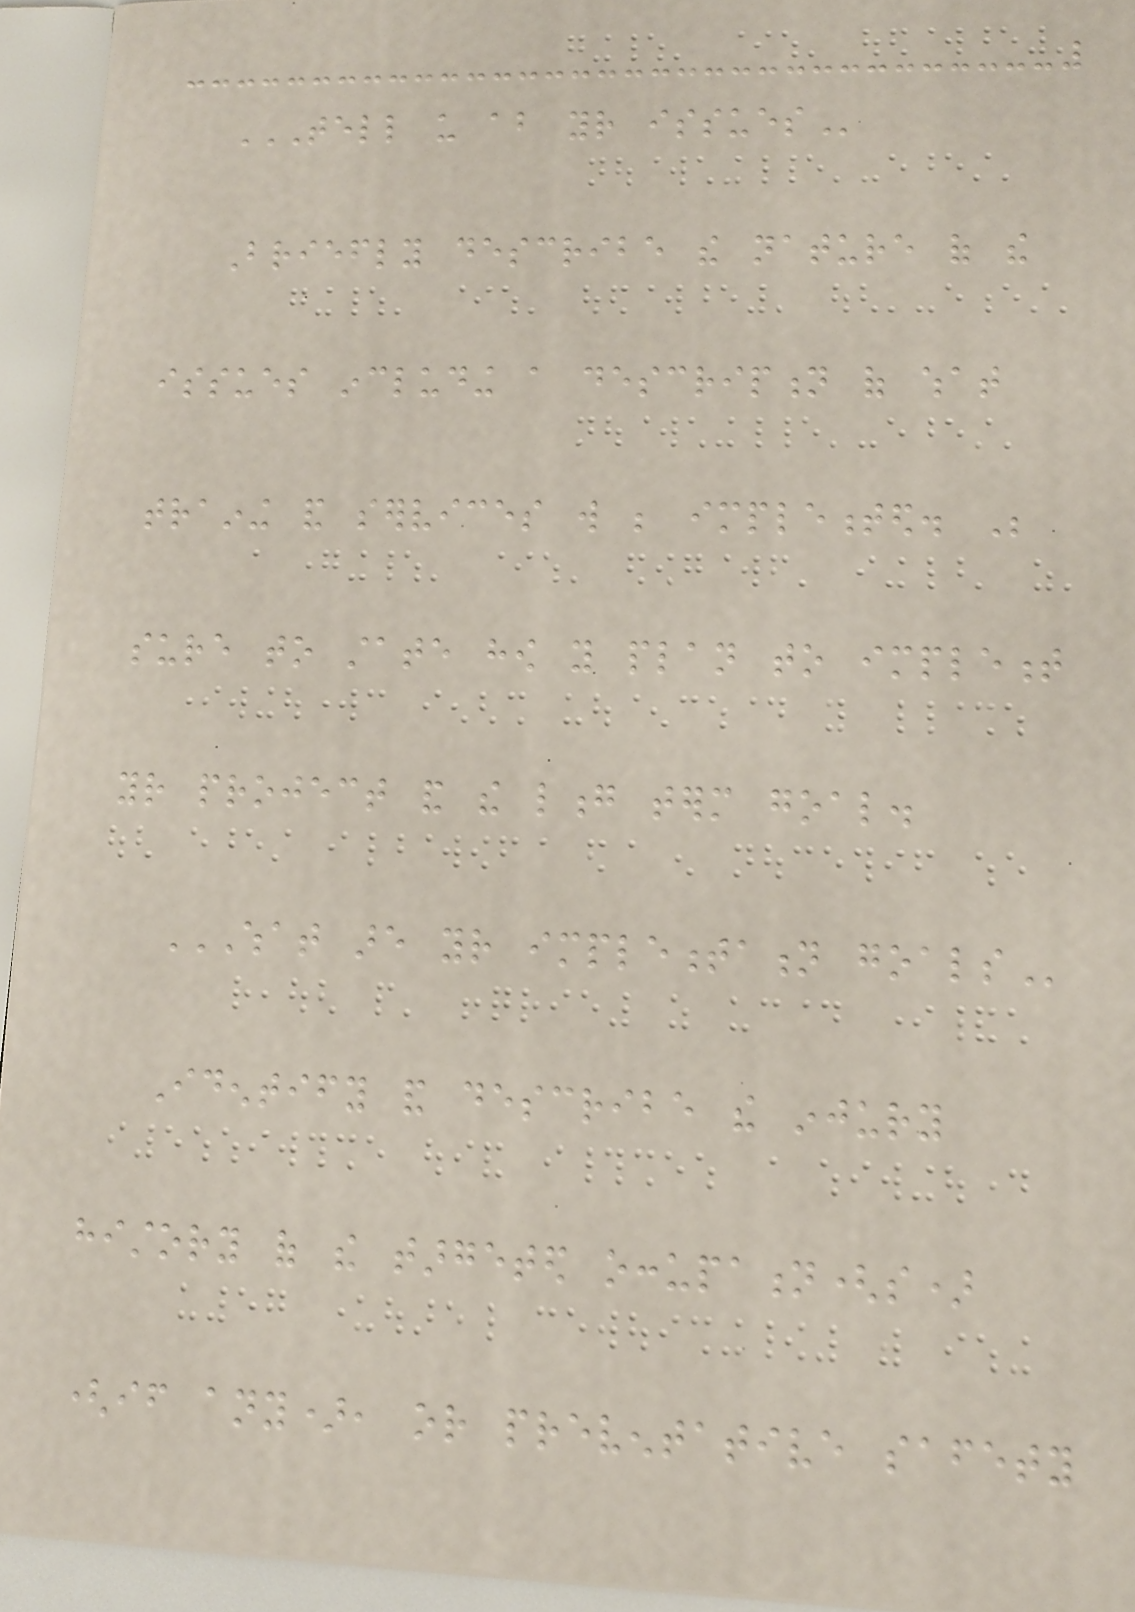TELL US ABOUT YOUR ISSUES
Briefly describe the nature of the
issues including a description of what
training and services will be implemented. Be
sure to state how you plan to implement
your project and the long term goal.
WHAT ARE YOUR IMPLEMENTATION GOALS
Identify and describe the injury
history of the targeted occupation(s)
(if any), or preventative safety
